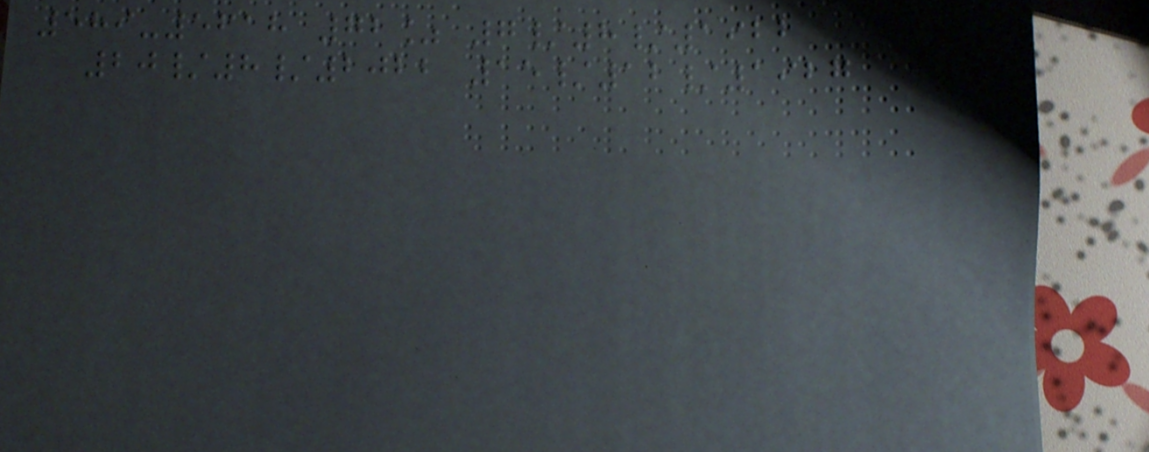589-5618 72% 7/8/1922
20/8/2022 15/12/1927
